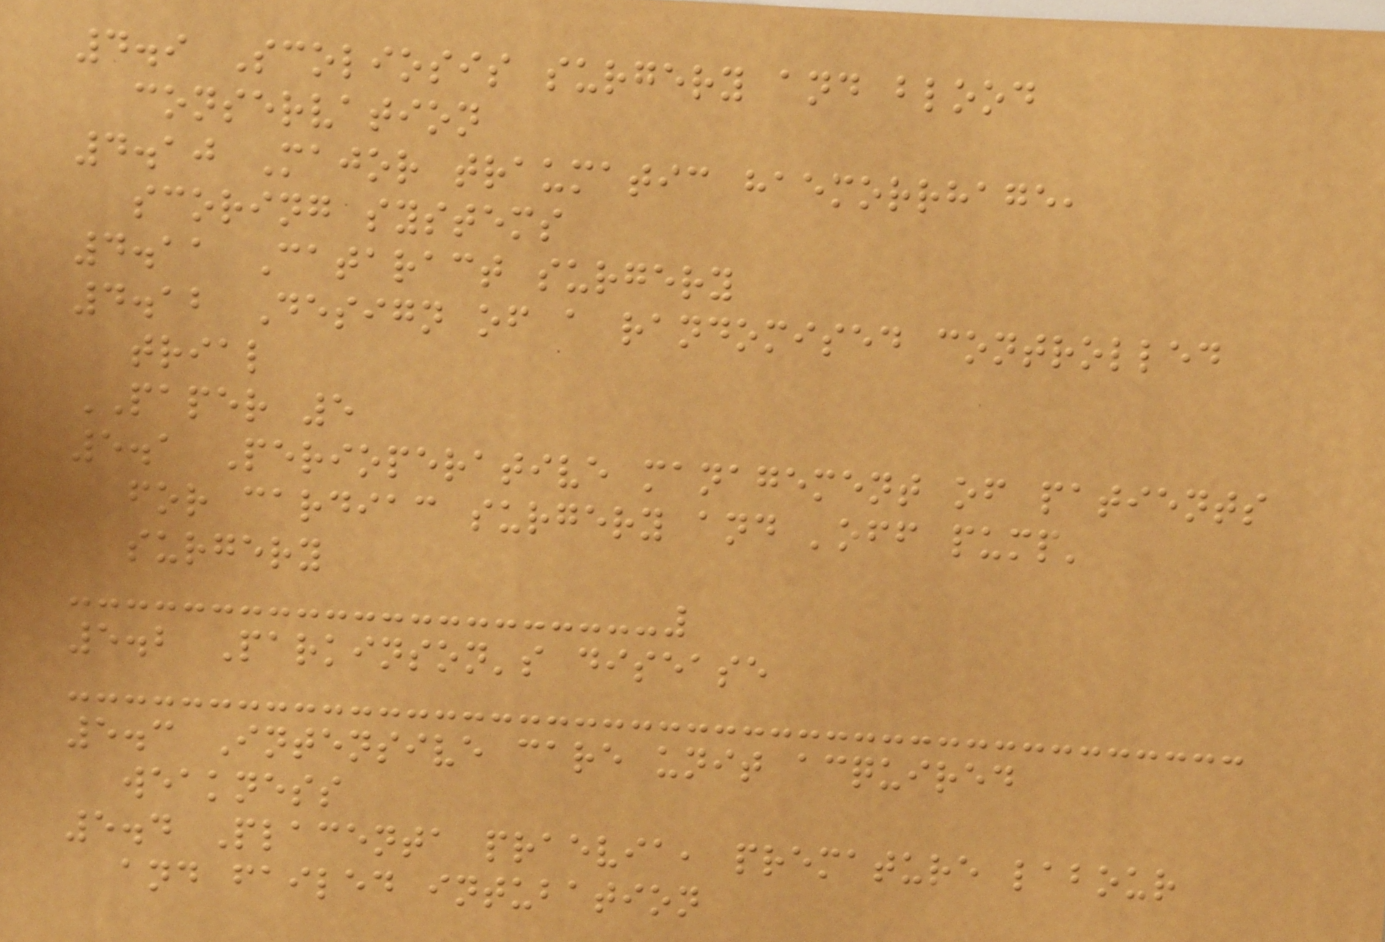4.9 Scoliosis surgery and blood
conservation
4.10 Major traumatic haemorrhage,
scoring systems
4.11 Cataract surgery
4.12 Design of a randomised controlled
trial
PAPER 5
5.1 Perioperative management of patients
for cardiac surgery and 'off pump'
surgery
5.2 Parkinson's disease
5.3 Intensive care unit acquired
weakness
5.4 Placenta praevia, premature labour
and failed intubation
